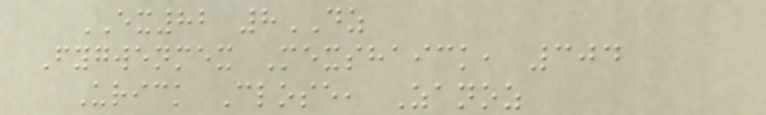EX82 8DZ
Fygwenmex Mexshaick, 304
Urick Close, Zanoz
